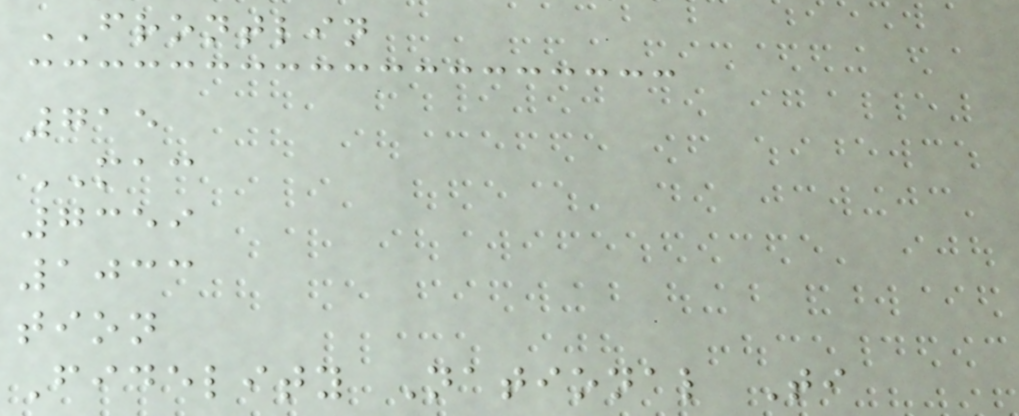FRONTLIN
715
MAC
7359
1033
tion
Fidelity National Ti
